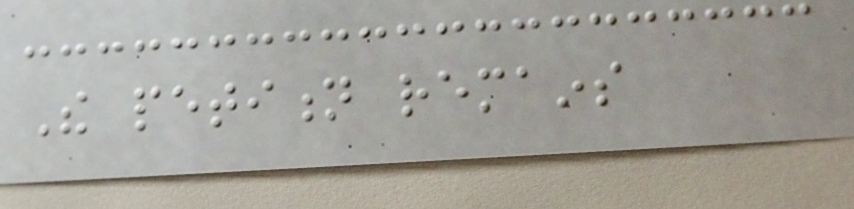The petition remains
